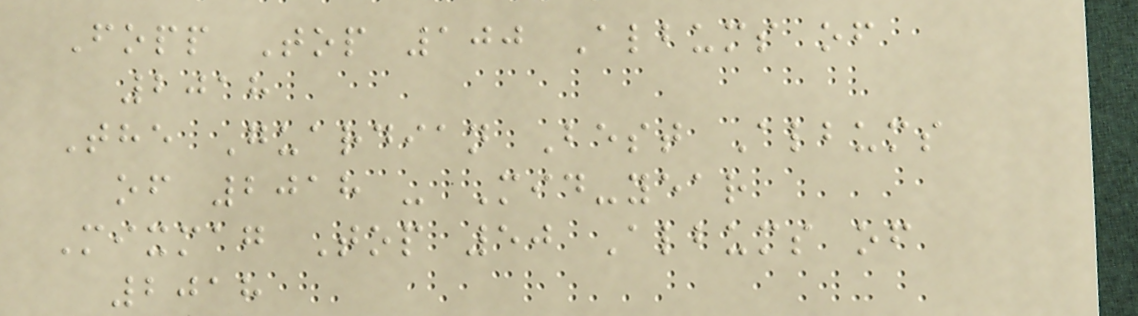Fopp Top 100 Albums of
2018
The Guardian Best Albums
of 2018 - Mid-year
Mixmag Top 50 Albums of
2018
